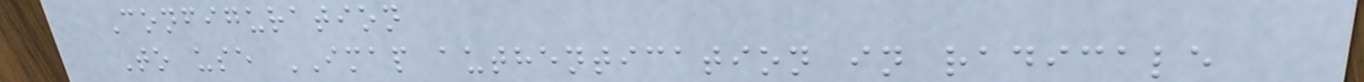Configuration
To use IMAP authentication in radicale
